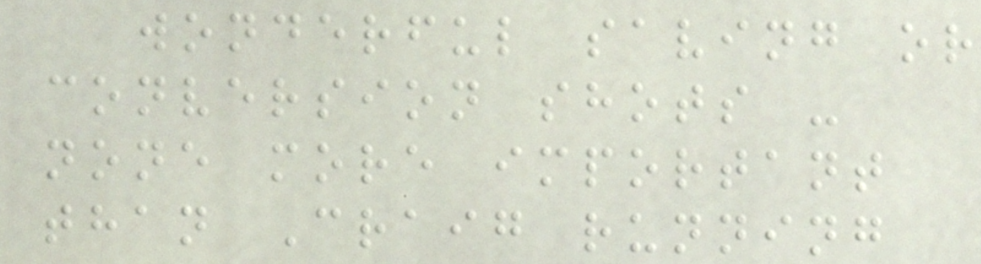wonderful saving or
conversion shots -
none more important
than Craig running
